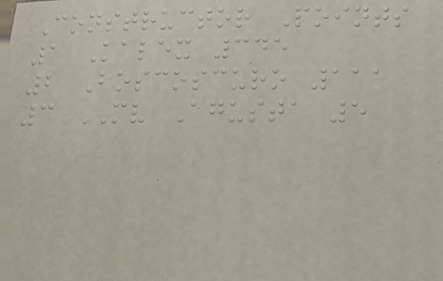Constructor Points
1 Kalex 345
2 Boscoscuro 111
3 MV Agusta 5
